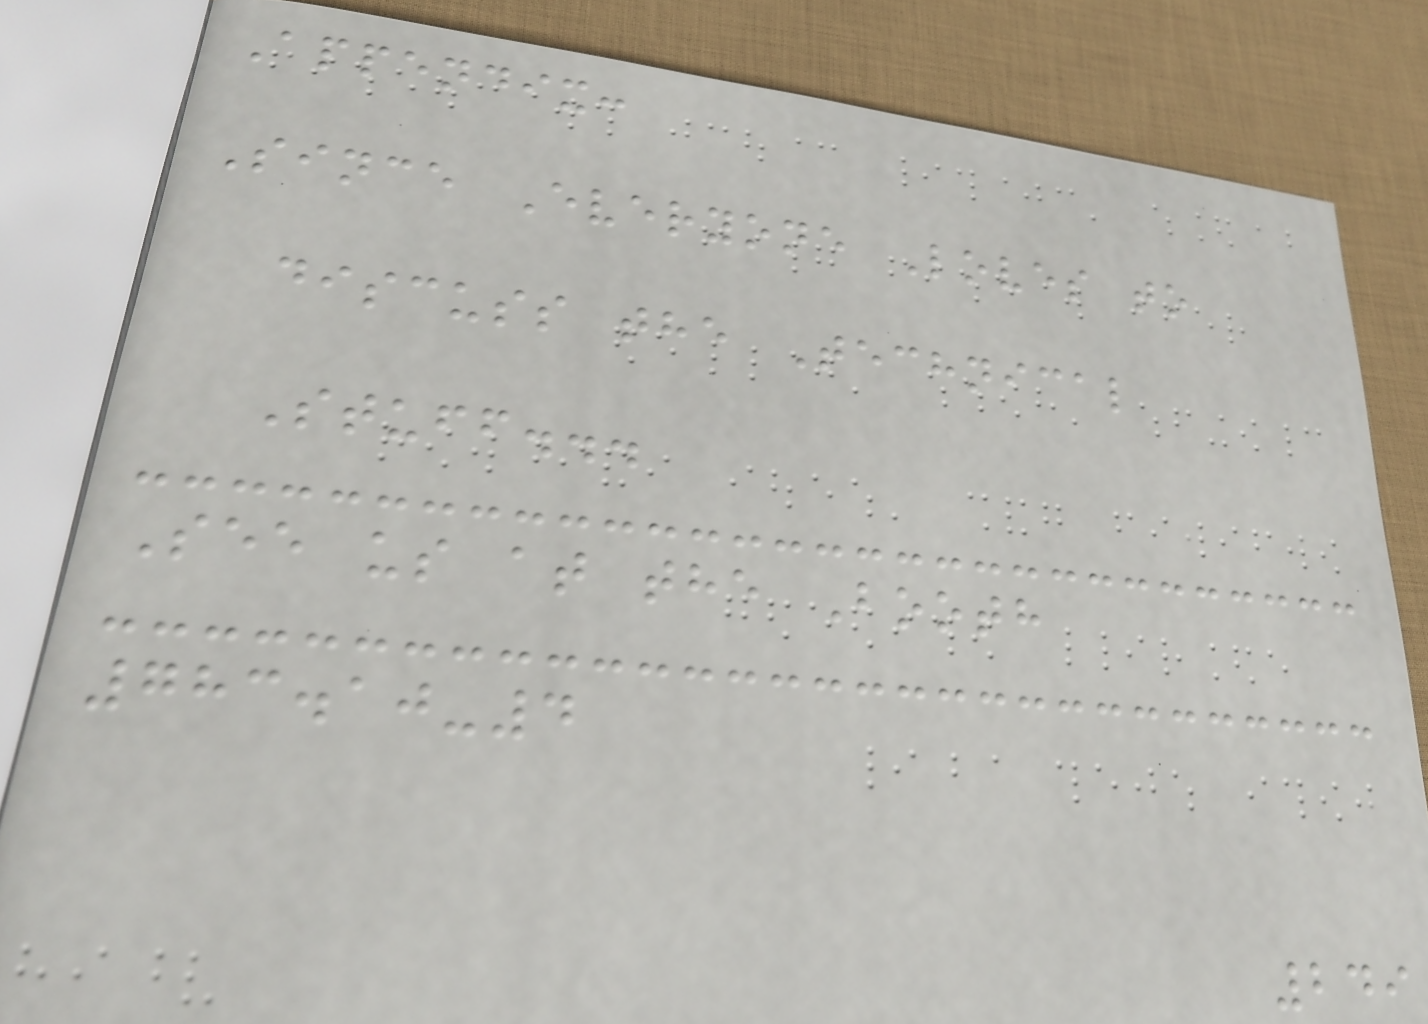Appendix:
Since Everyone Loves to
discuss the Technical
Stuff...
See us at the Booth
783.10-4
249
